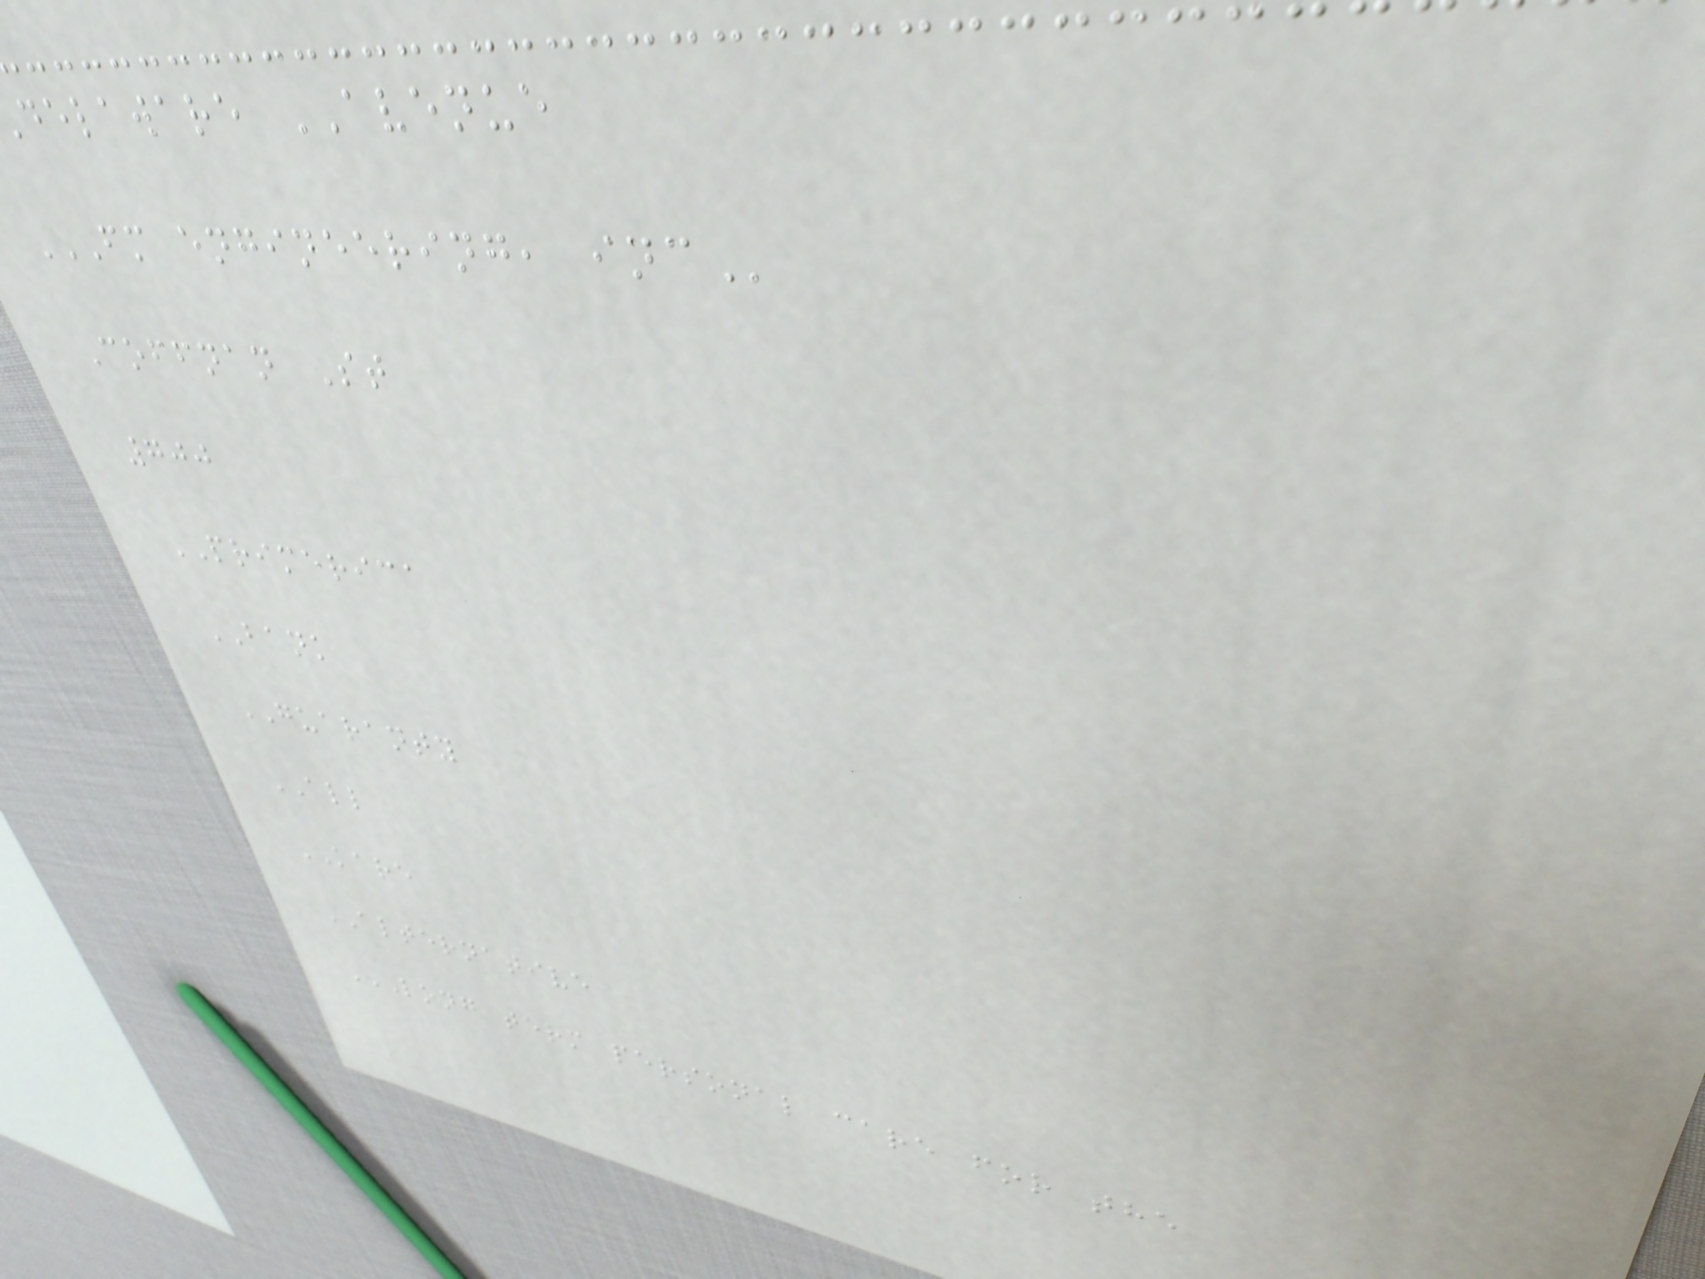delaware AVENUE
FM ENGINEERING, INC
Coffnan St
700
PRIMERICA
BANK
GUARANTY
ALL
KARE
ALTERNATIVE
LONG TERM PERSONAL CARE FOR THE
